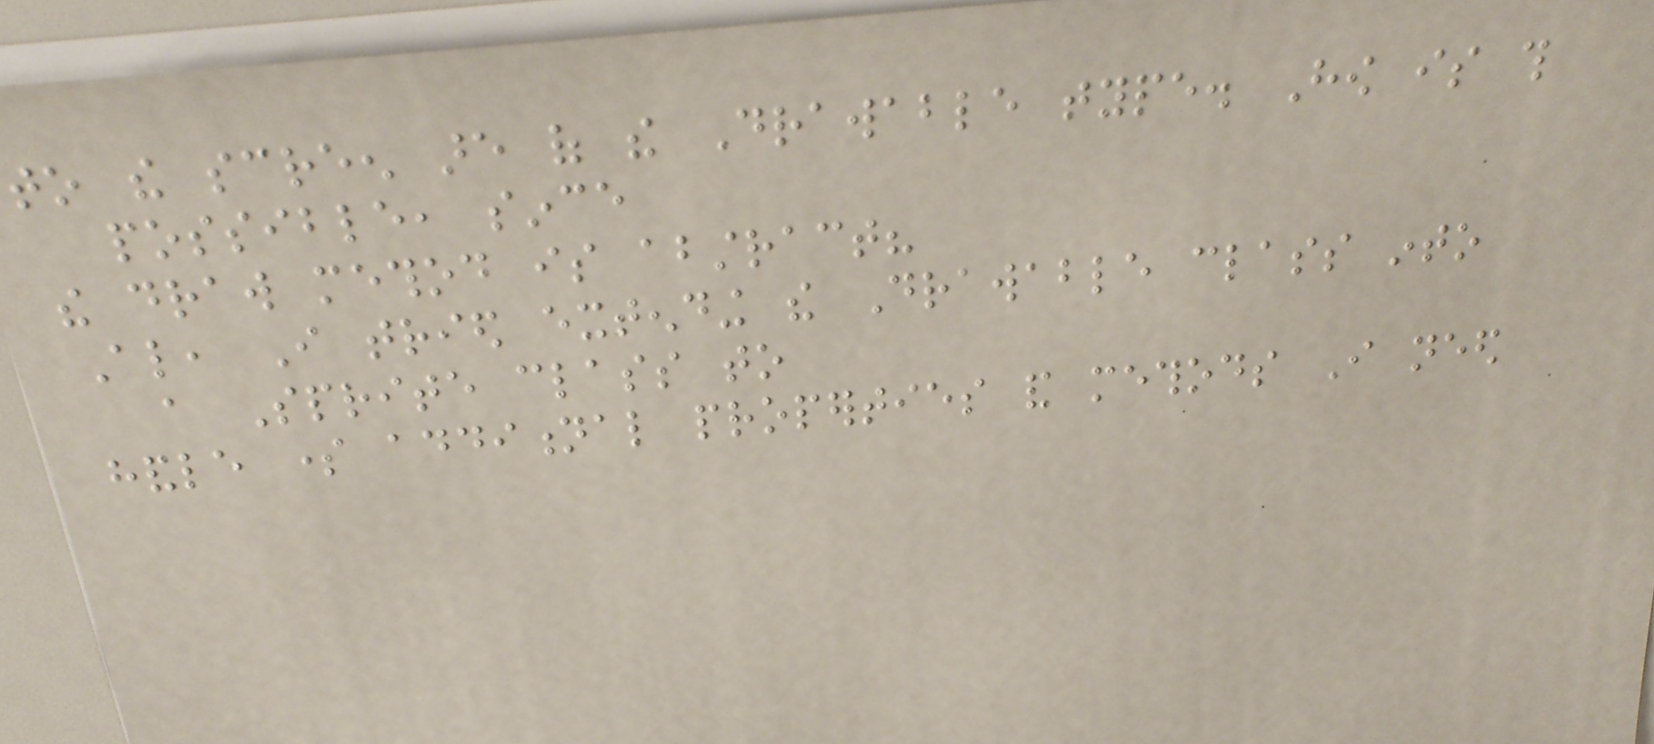to the screen are of the Drawable type. How is this
possible, since
the draw method is abstract?
Also, I tried extending the Drawable class into
a Sprite class to
handle some additional properties and methods I need
